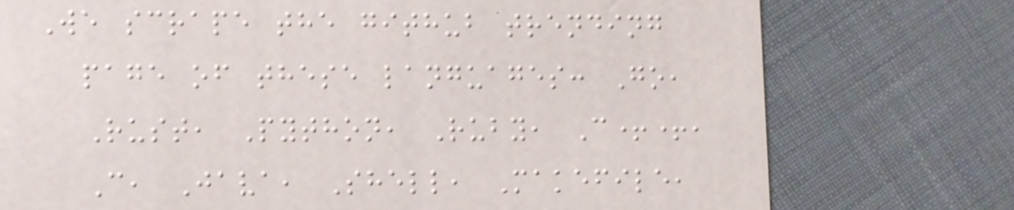We scrape the github trending
page of these languages: Go,
Rust, Python, Ruby, C++,
C, Java, Shell, Makefile,
